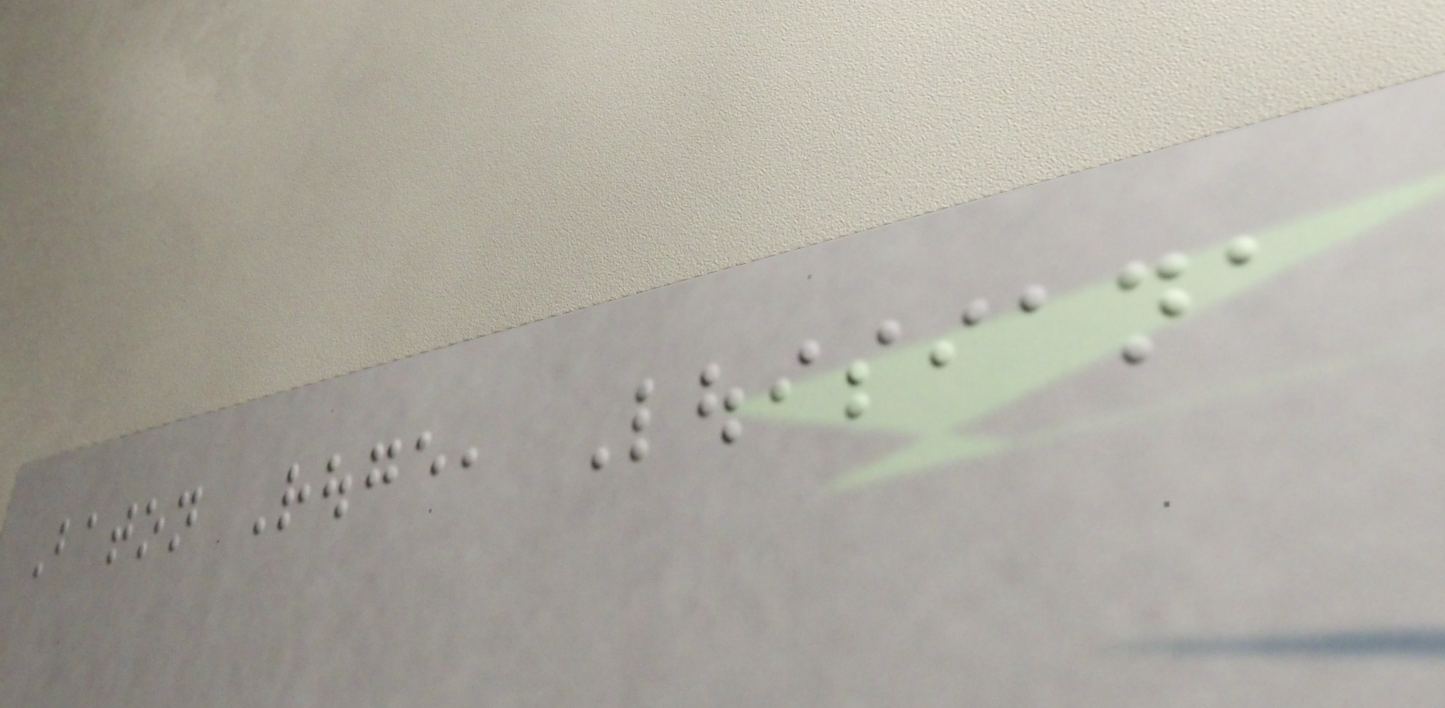Baton Rouge, Louisiana
